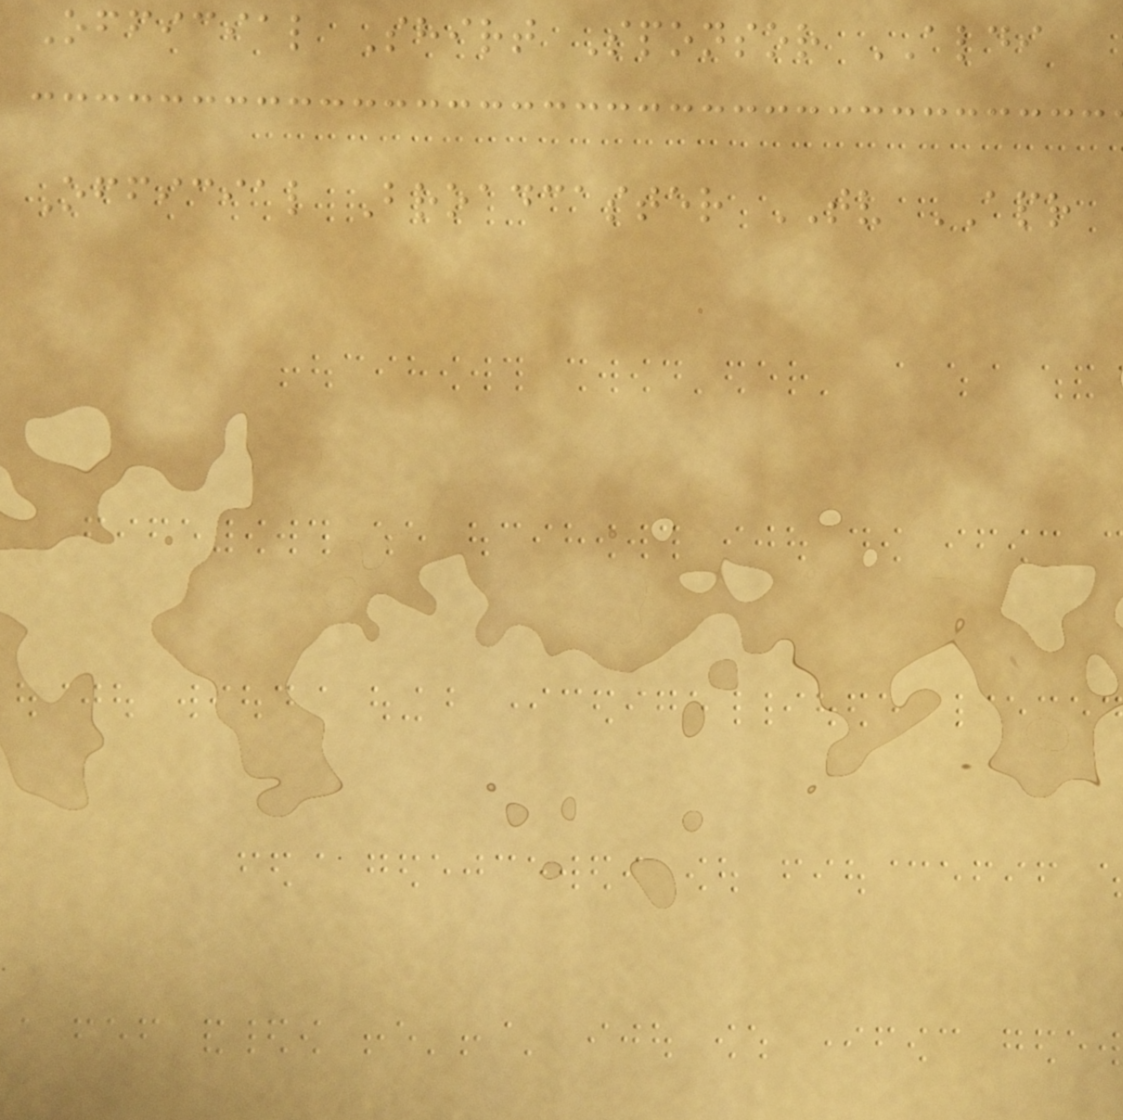Official Shirt Sponsor ALDI
Official Broadcaster TV APR
